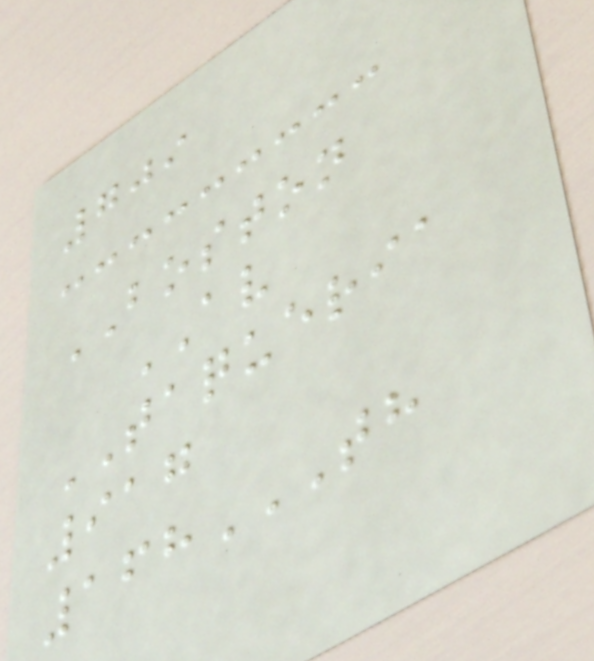709
BOSTON
AV
TAQUERIA
917
168TH
